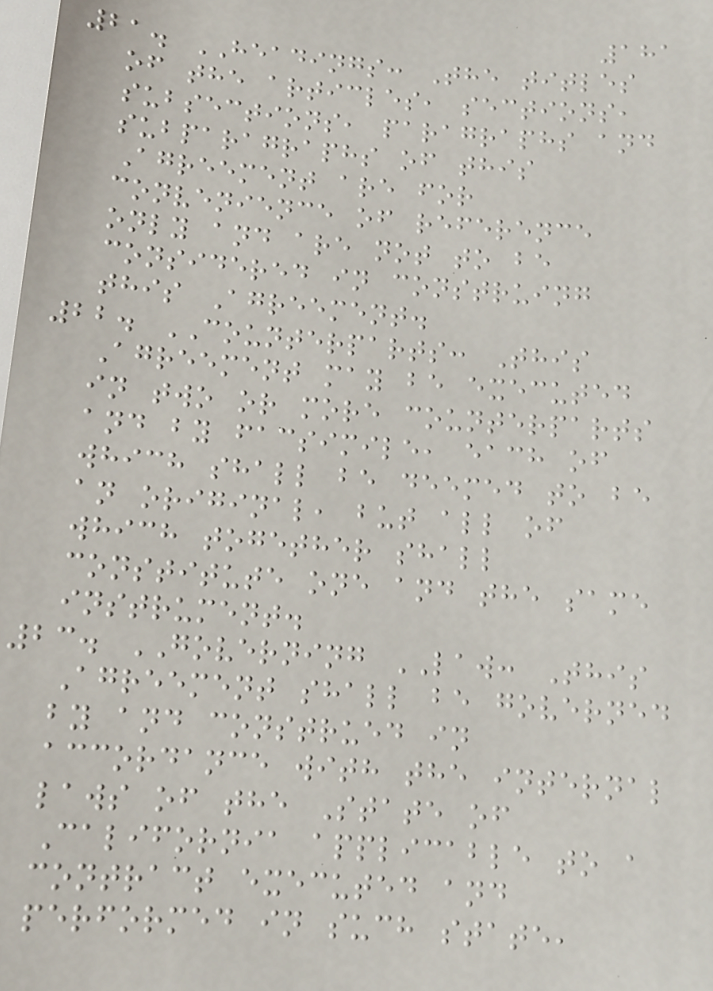181
21. HEADINGS: The titles
of the articles, sections,
subsections, paragraphs and
subparagraphs of this
Agreement are for
convenience of reference
only and are not to be
considered in construing
this Agreement.
22. COUNTERPARTS: This
Agreement may be executed
in two or more counterparts
and by facsimile, each of
which shall be deemed to be
an original, but all of
which together shall
constitute one and the same
instrument.
23. GOVERNING LAW: This
Agreement shall be governed
by and construed in
accordance with the internal
laws of the State of
California applicable to a
contract executed and
performed in such state,
